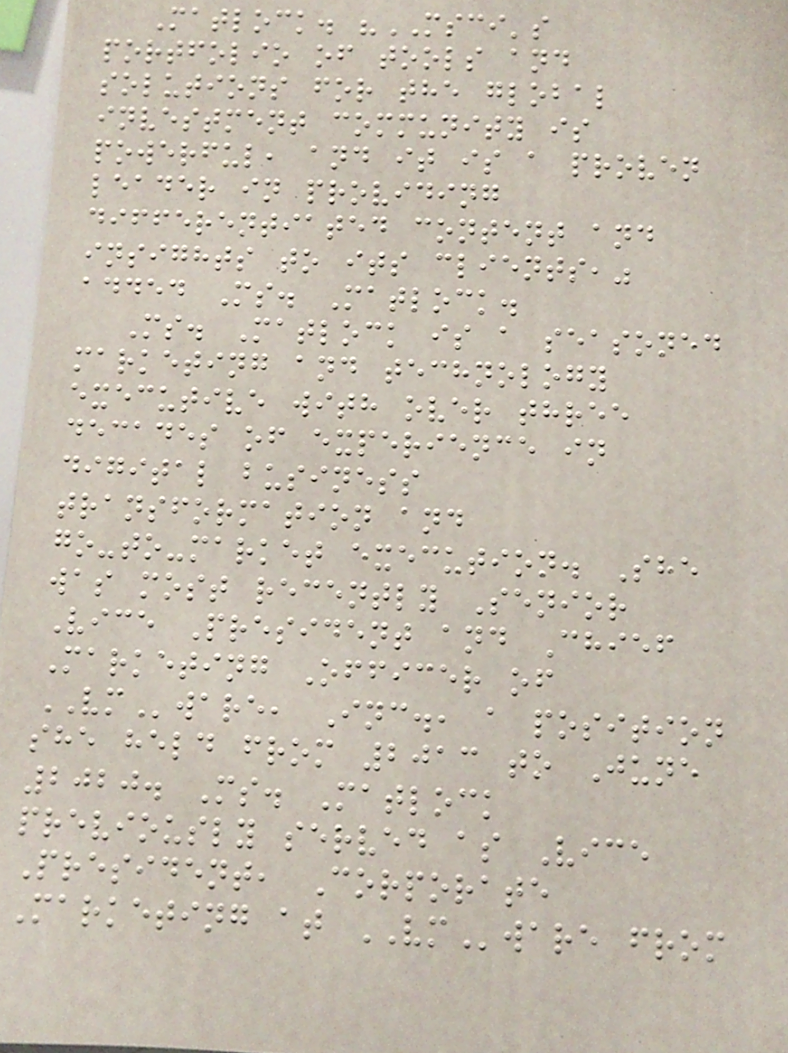Matlock. "MSCI's
portfolio of tools and
solutions for the global
investment community is
powerful, and it is a proven
leader in providing
differentiated content and
insights to its clients,"
added Ms. Matlock.
Ms. Matlock is a seasoned
marketing and technology
executive with over three
decades of experience in
digital business
transformation and
go-to-market execution. She
was most recently Senior
Vice President and Chief
Marketing Officer of
VMware, Inc., a position
she held from 2013 to June
2020. Ms. Matlock
previously served as Vice
President, Corporate
Marketing at VMware from
